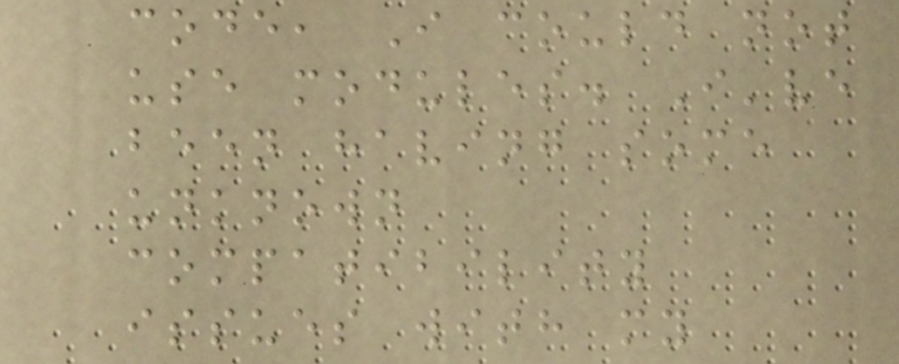code, I could not
use modules. I've
been having some
unknown
compatibility
issues with my
